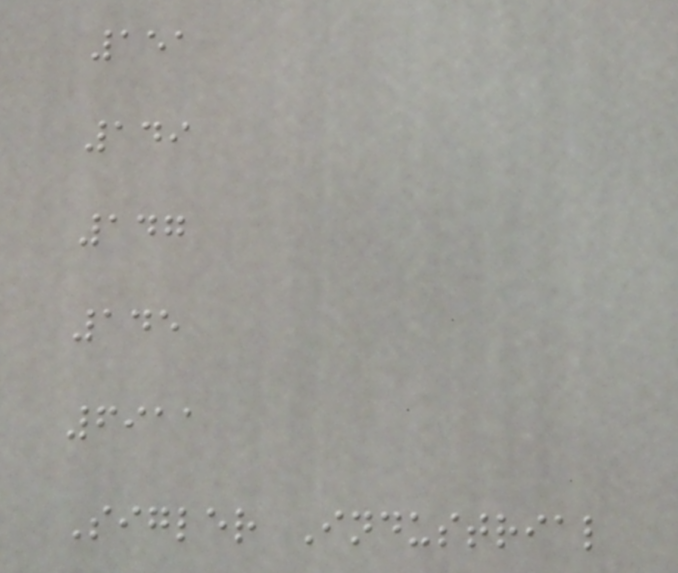151
149
147
145
6911
Sigler Industrial
